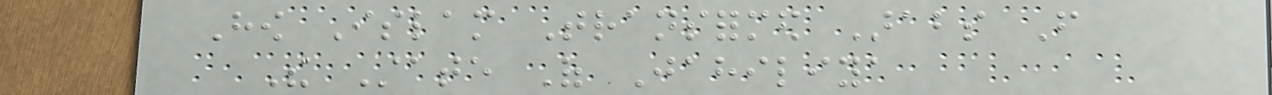How Islam Transformed Arabs From
The State Of Jahiliya
